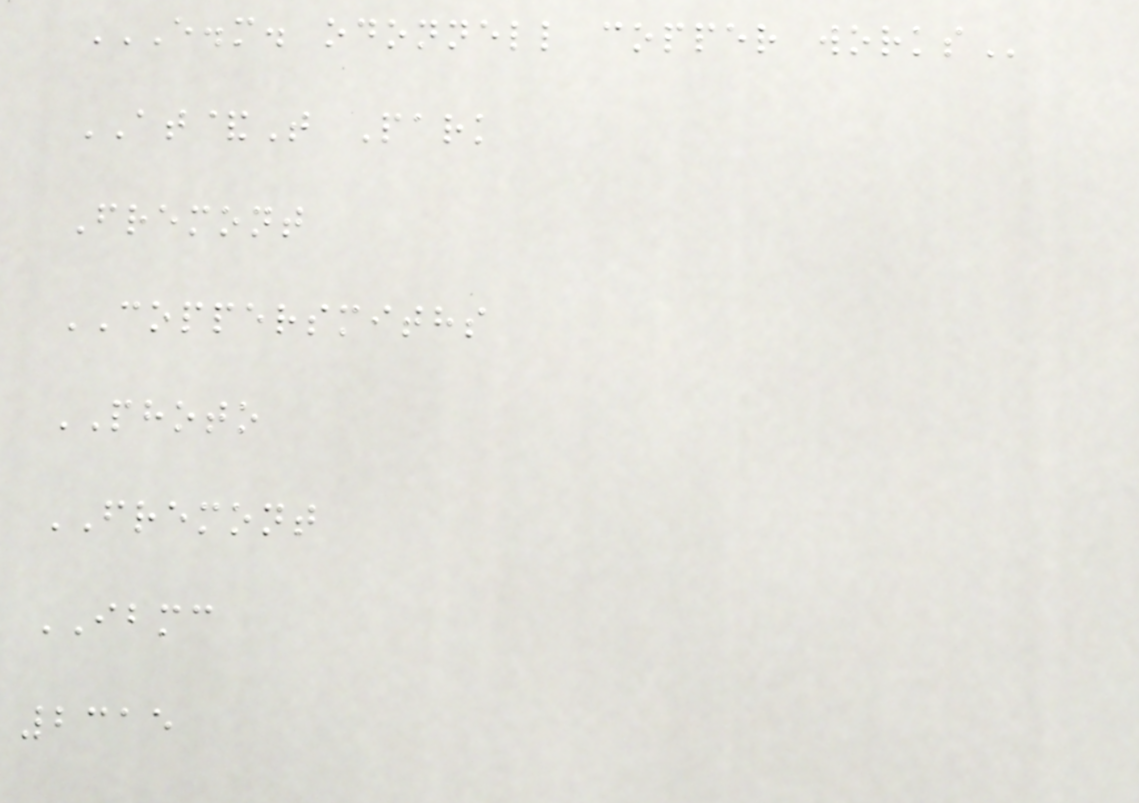E.M. ODONNELL COPPER WORKS
AT&T Park
Fremont
COPPERSMITHS
PHOTO
FREMONT
IBMC
2315
